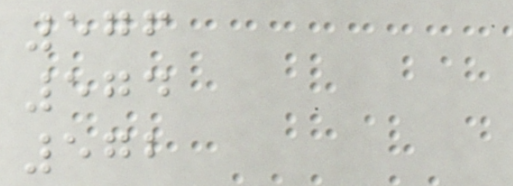576
574
572
